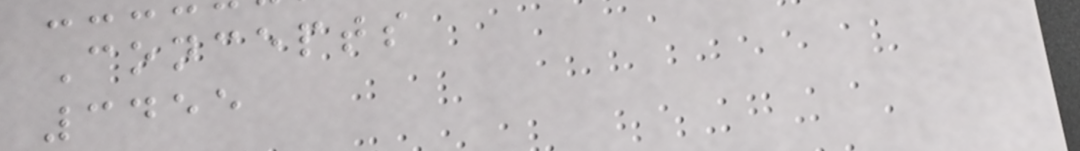Concepts
3455
